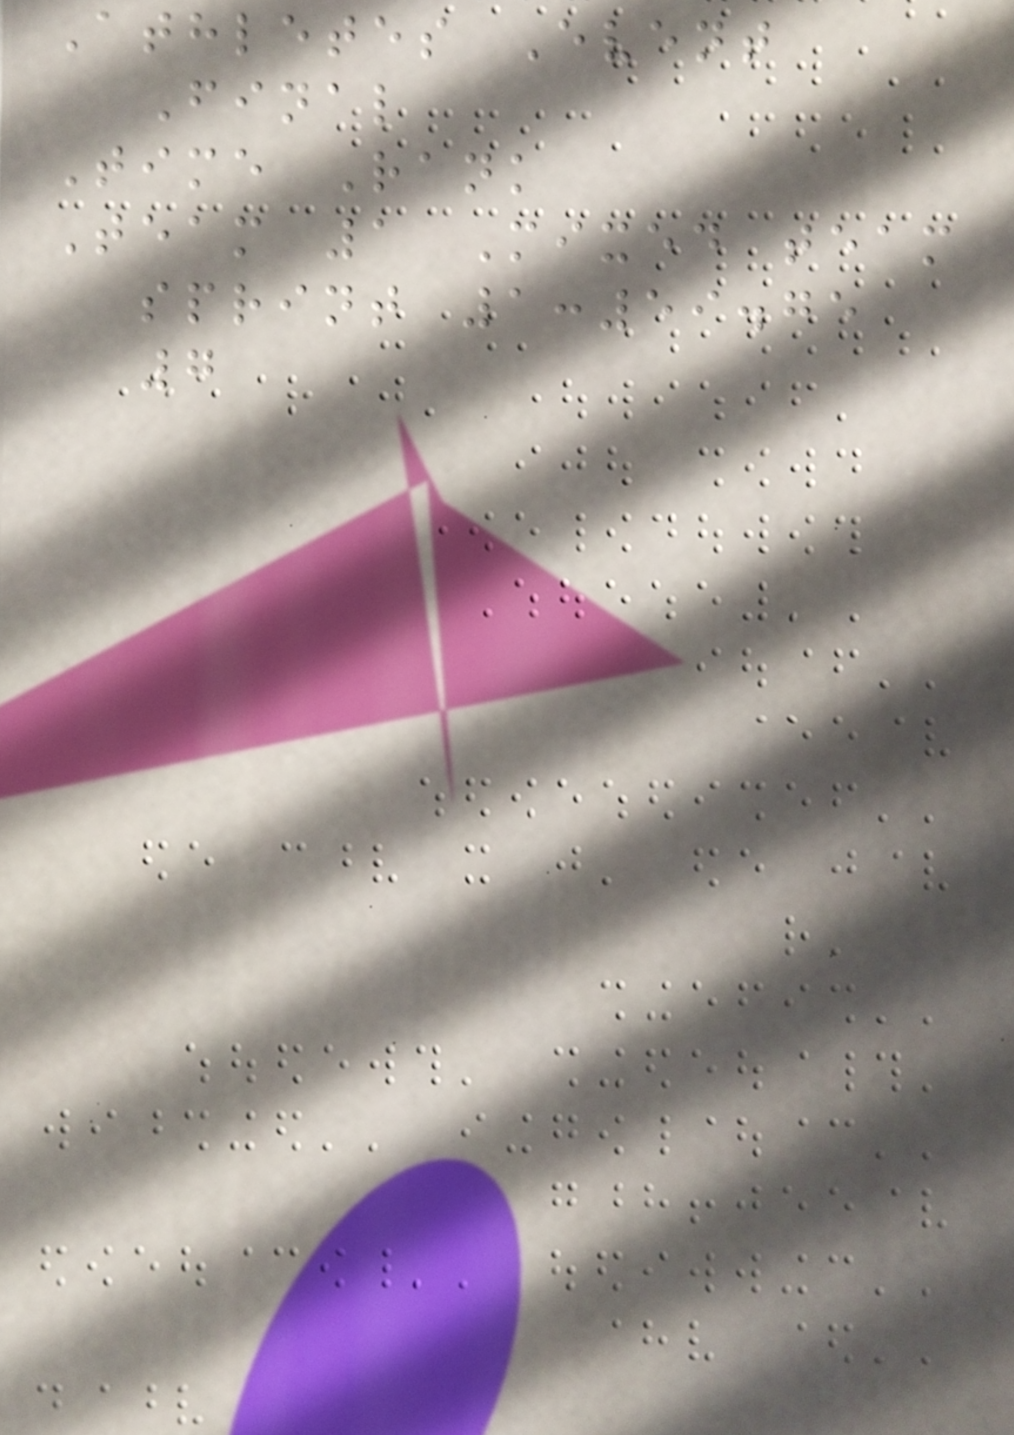Athletes Event
Final
Time Rank
Team 1 Mixed team
sprint 1:59.75
7
